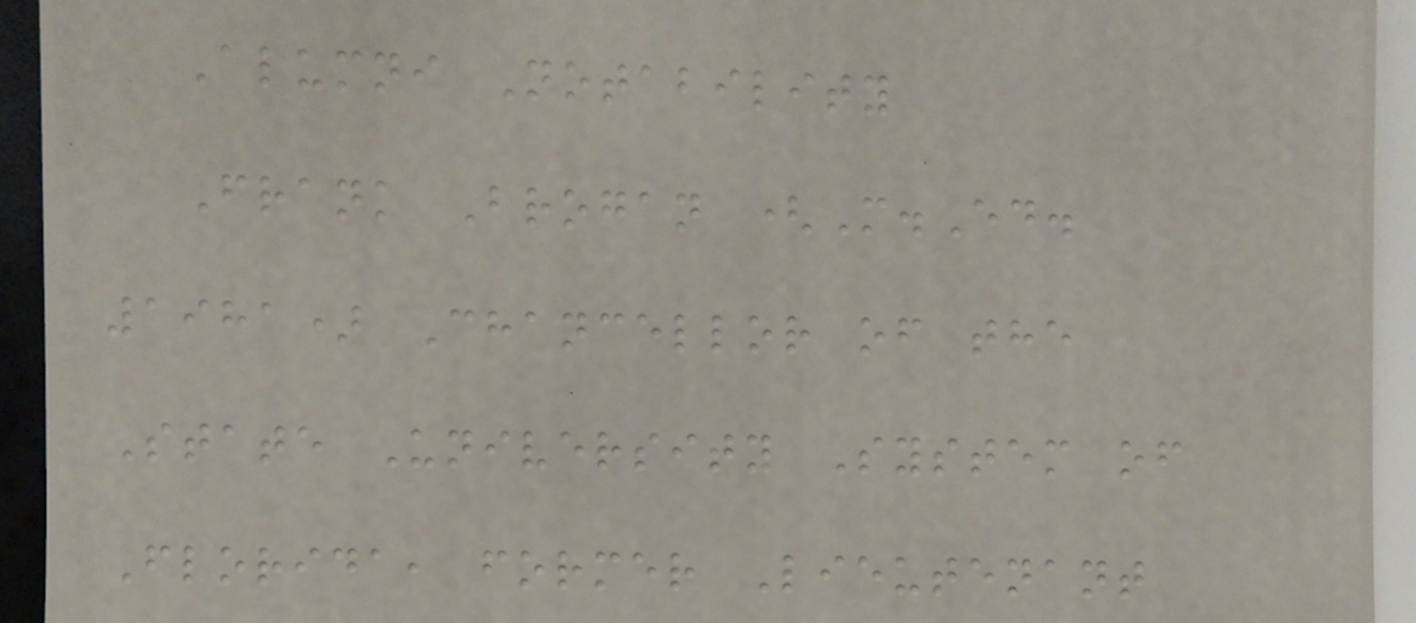Alumni Notability
Frank Brogan (M.Ed.
1981) Chancellor of the
State University System of
Florida, former Lieutenant
